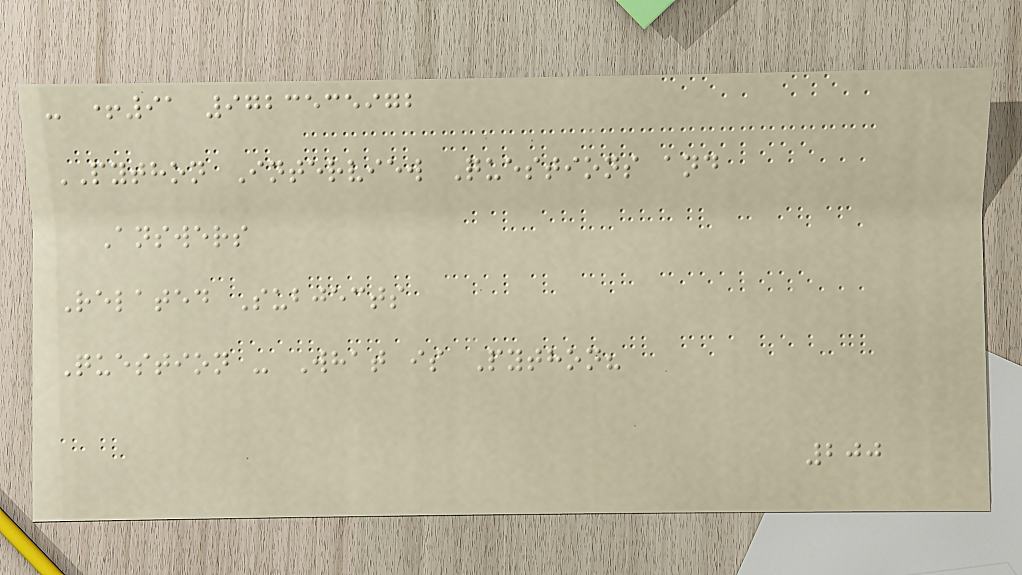- +91 9723535972
PYTHON Interview Questions and
Answers
Related Subjects
Question - What is Python?
200
